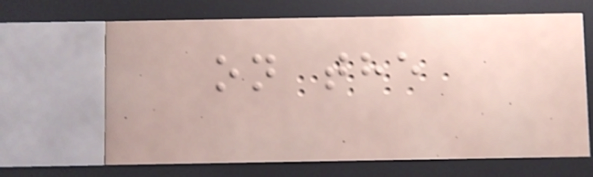on the
